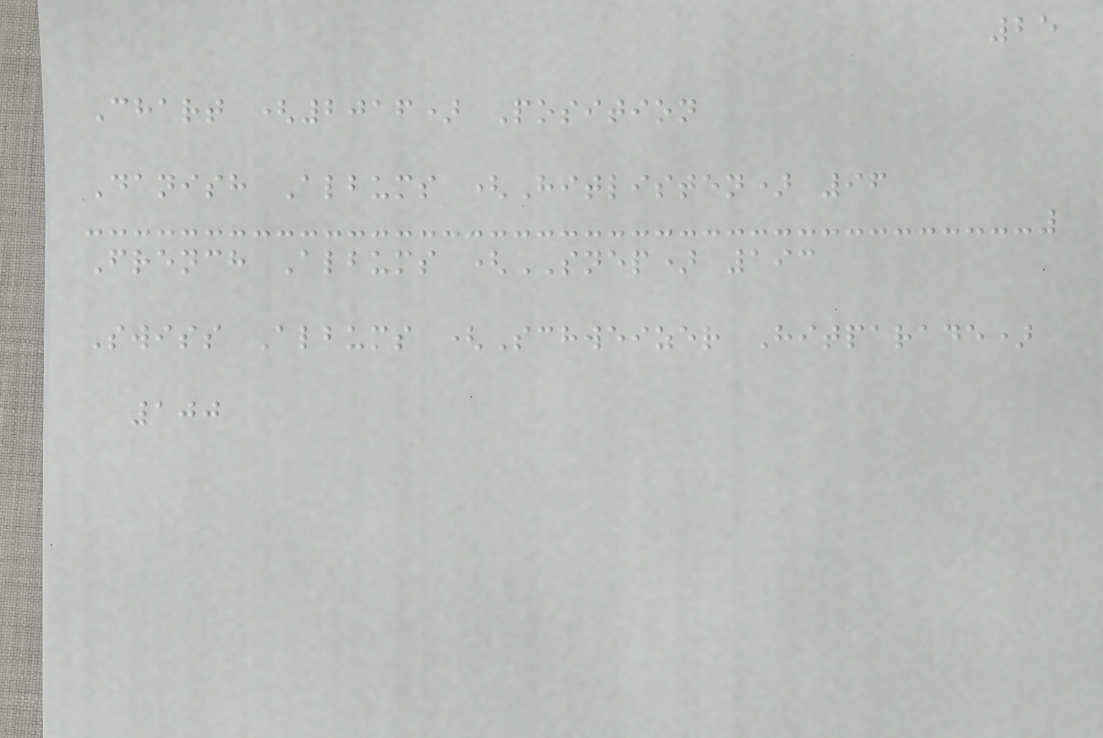25
Chart (2016) Position
Danish Albums (Hitlisten) 96
French Albums (SNEP) 193
Swiss Albums (Schweizer Hitparade)
100
